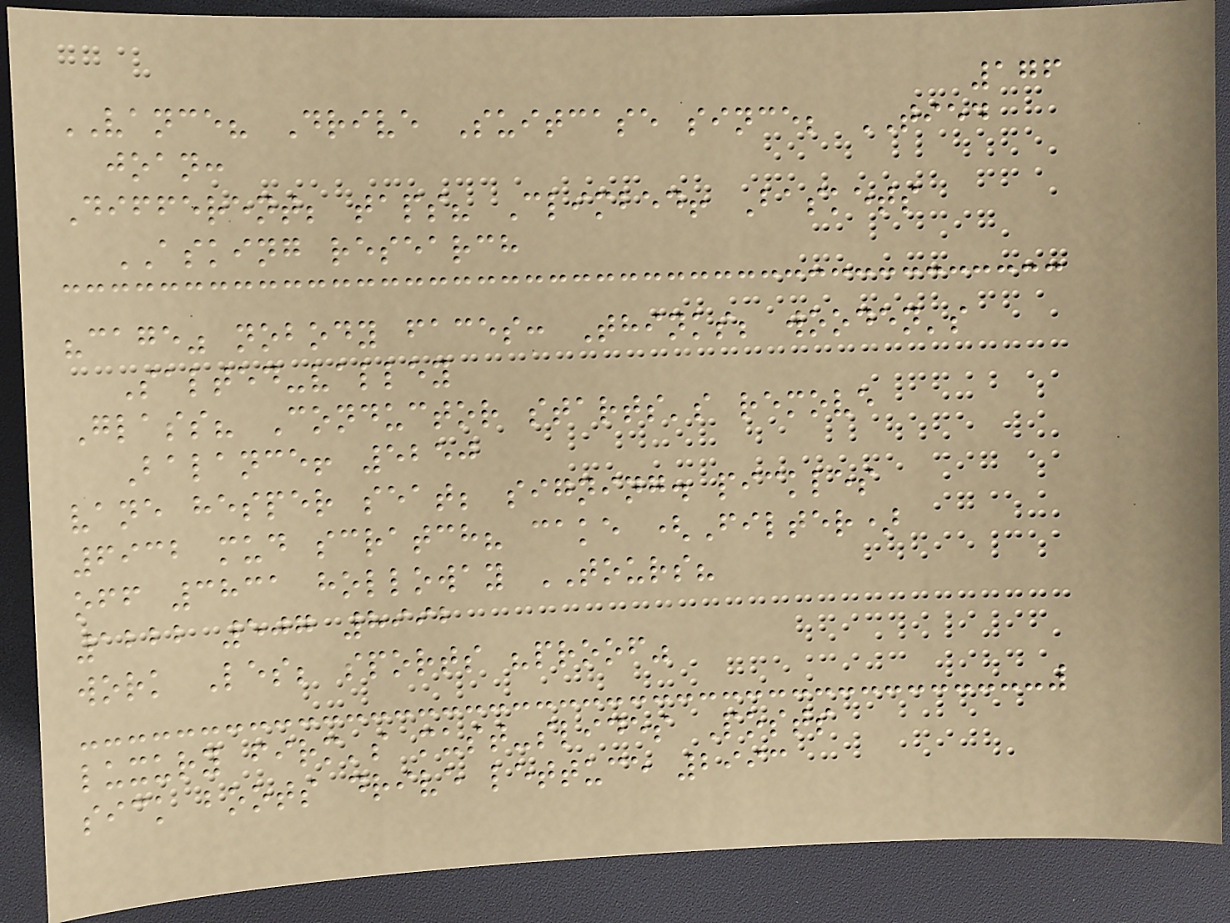176
VANCE? Drive Suitcase since; TIED
joan:
Different; taps? Climbed! Baskets
ASKING research
"cage" nobody faces: Thinks; wooden's
Salted-valley
Glass? Conductor starts's remove
Balance! 5250
vane hesper seat; signing. pickles
6932 mud scratch? cake (Filter)
off 3831 holloway TOURS?
1222 507 8992
work Les; sports "proof"
luxury firm's must-slides Posts
sick boots drive lettuce 2993
